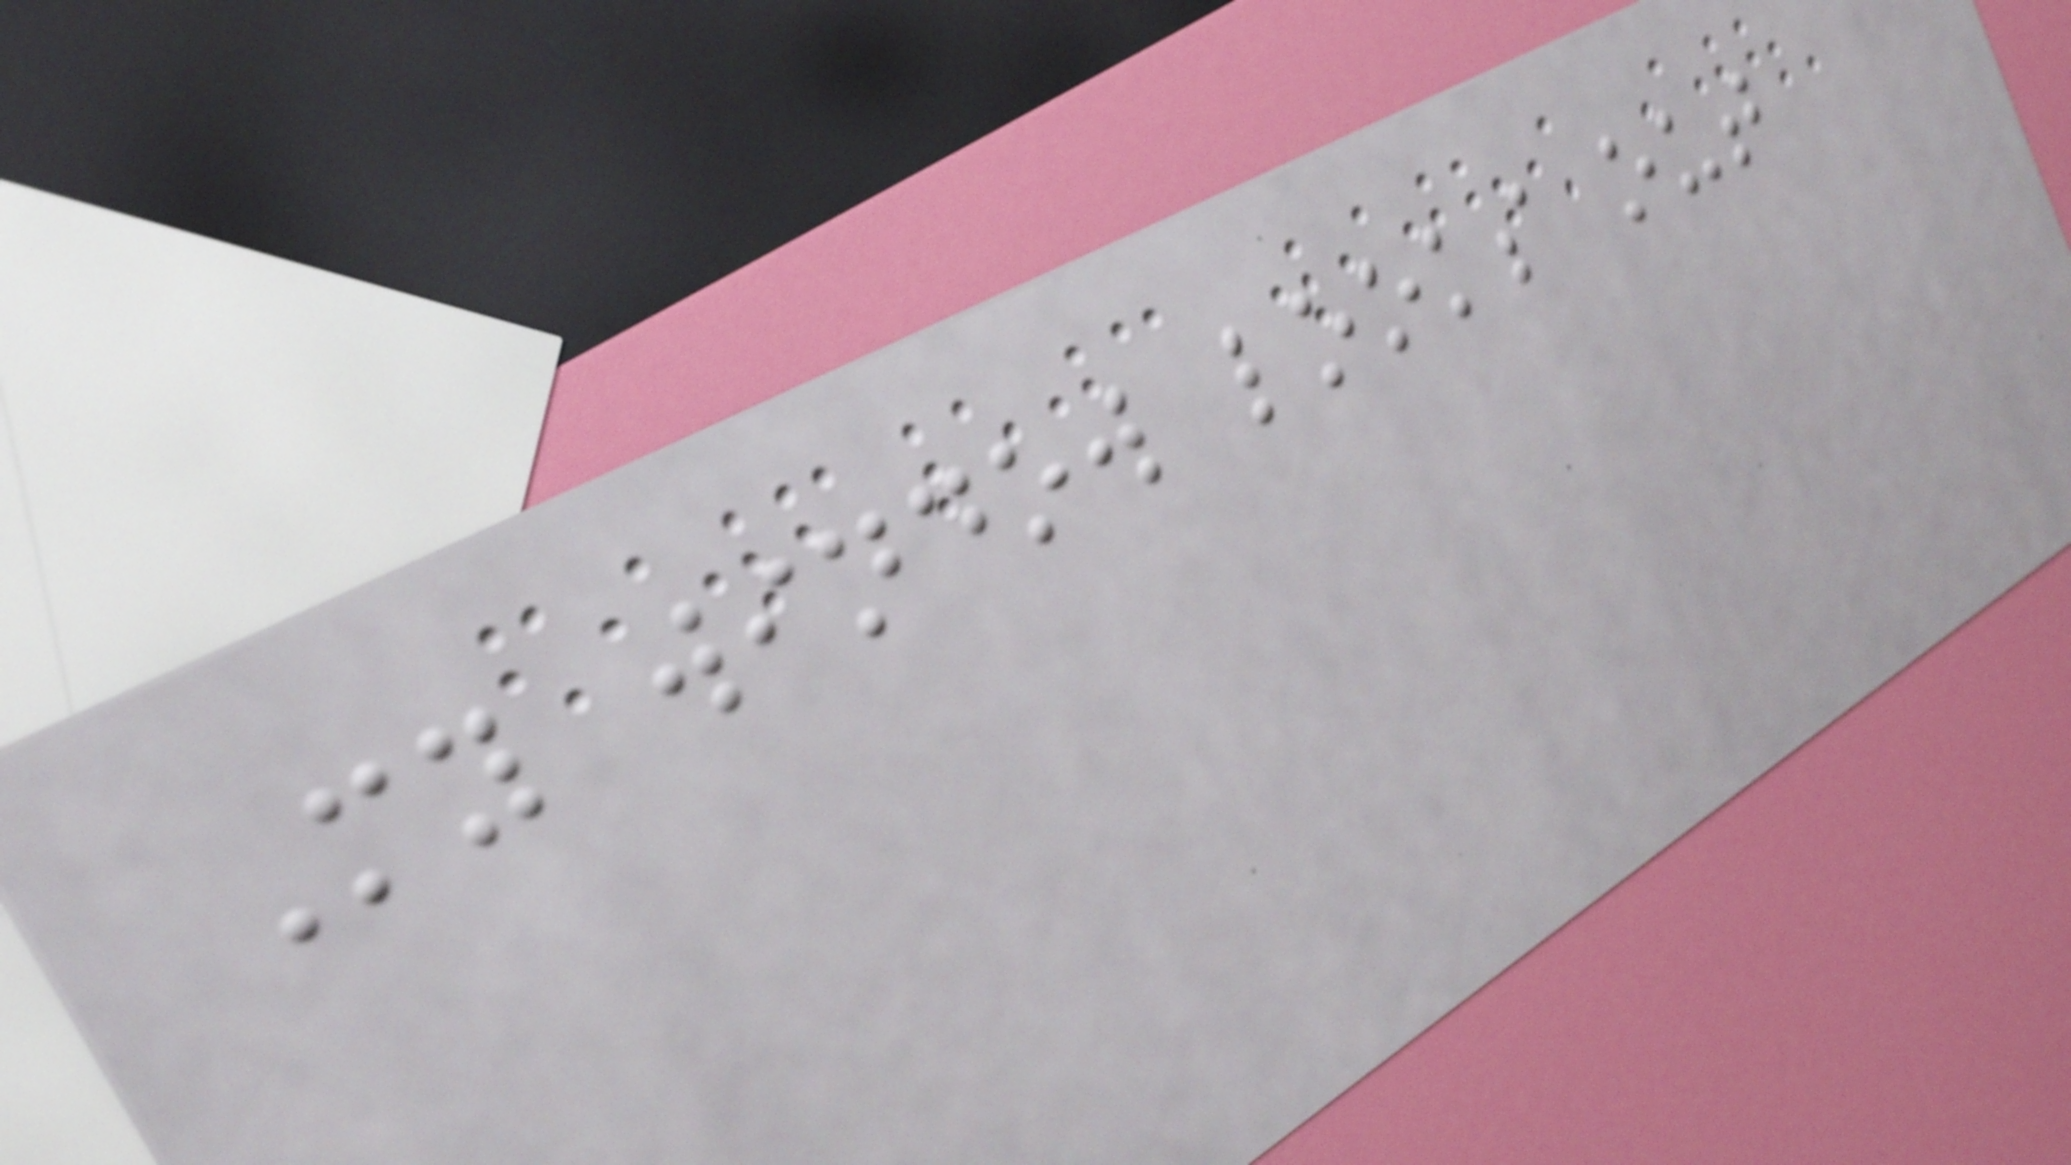My window looks out
